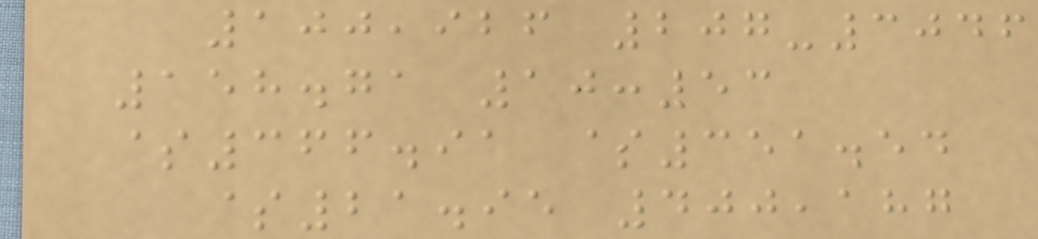100,926 207-3046
158.71 10:53
$366.91 $351.54
$21.95 400,187
